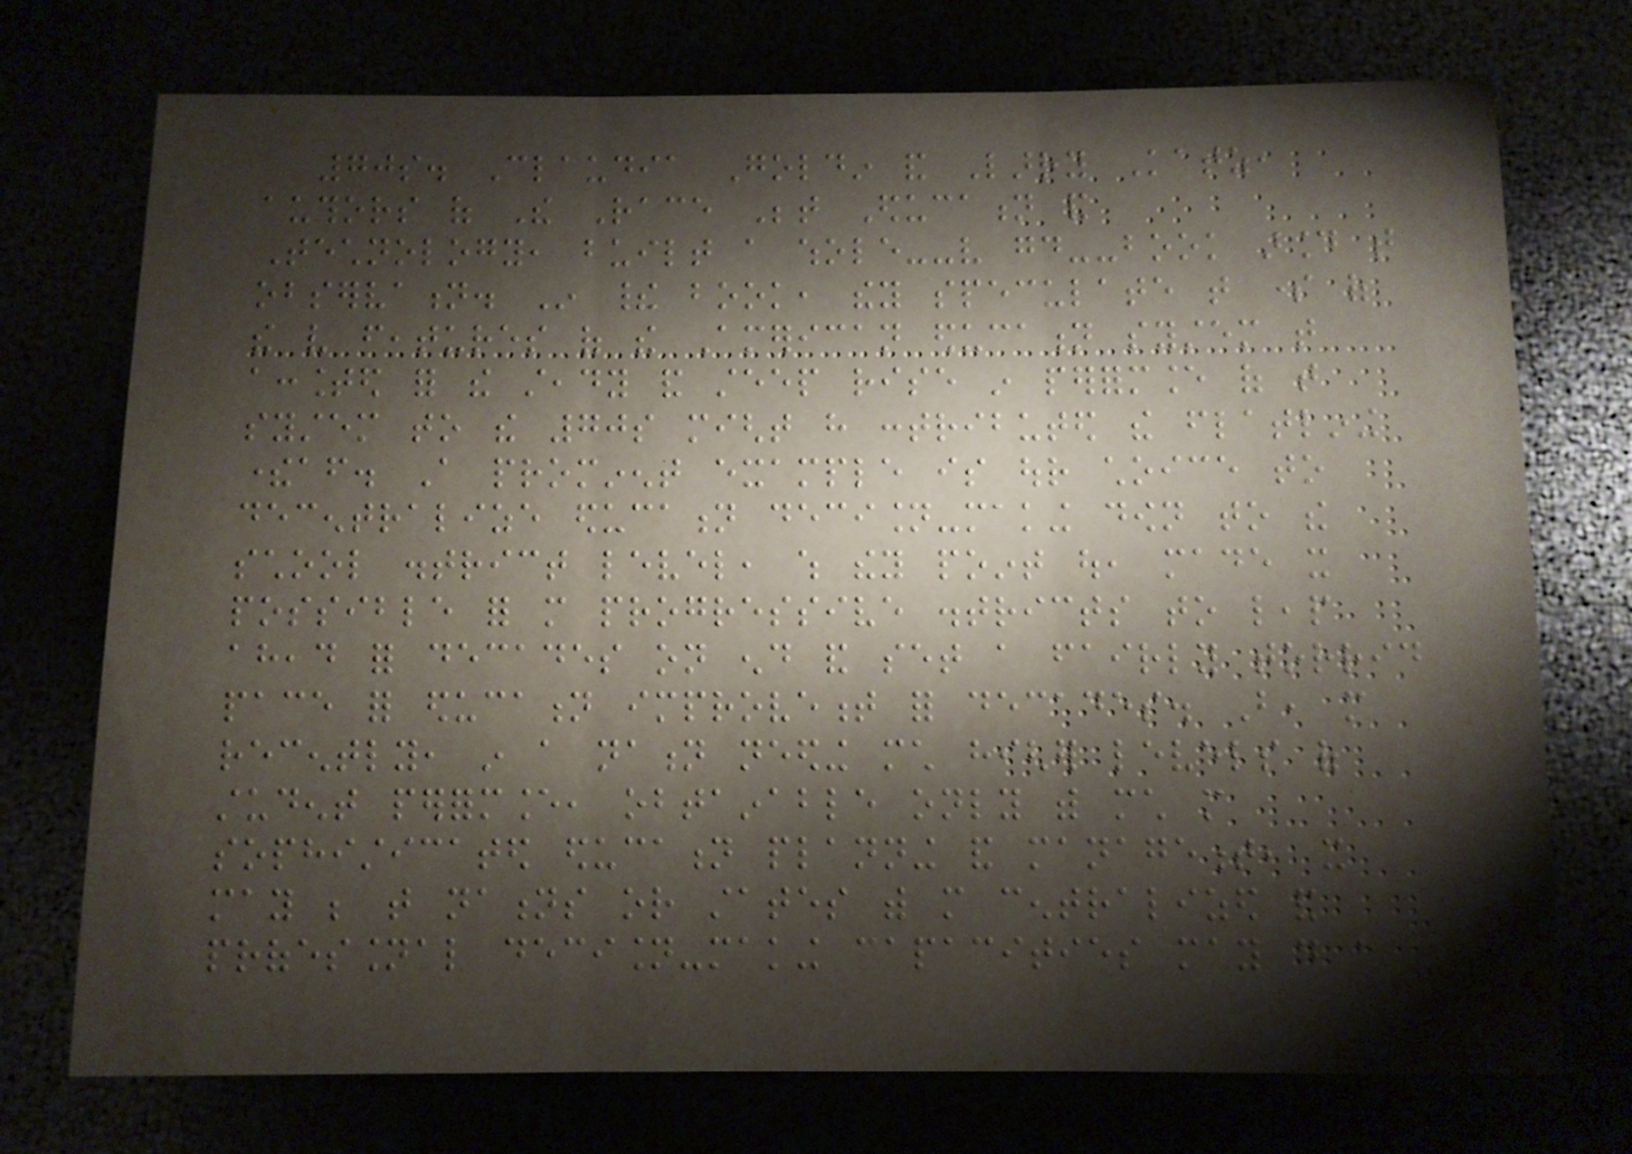70s. Claudia Goldin and Larry Katz,
authors of The Race Between Education and
Technology, built a whole--very good--book around that
observation. In their book, they speculate that some of
the very features of the American education system that
accounted for the steady and steep rise in performance of that
system to the 70s might have contributed the flatlining
thereafter. A prominent example is our choice to
decentralize education decision-making down to the
school district level, which they point out, made it
possible for more progressive districts to leap
ahead for decades on end and set a fairly torrid
pace for education improvement for decades. But, more
recently, in a nation needing much higher levels of
student performance, obtainable only with much more
sophisticated education planning and management, it
may be that nations or states with more centralized and
professional decision-making capacities may do a
